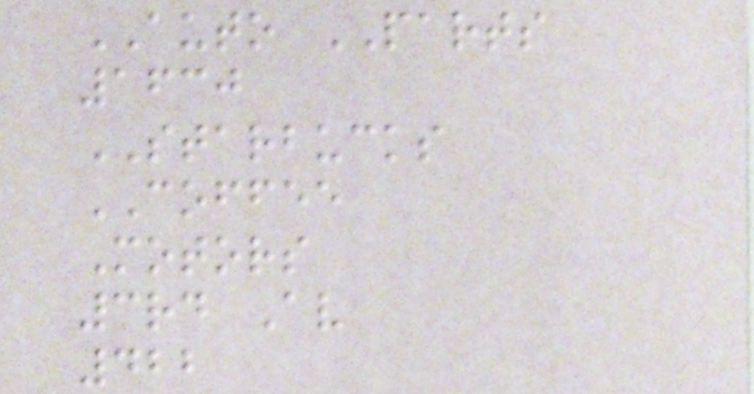AUTO PARTS
1630
STARBUCKS
COFFEE
Motors
3rd Av
422
